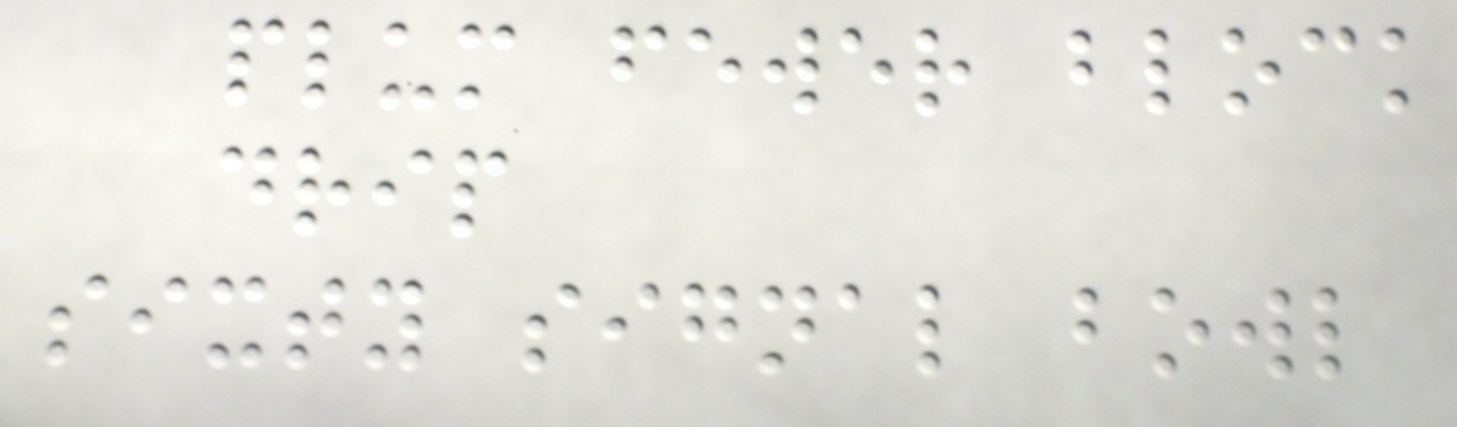plum fewer block
drip
sixty signal bowl
